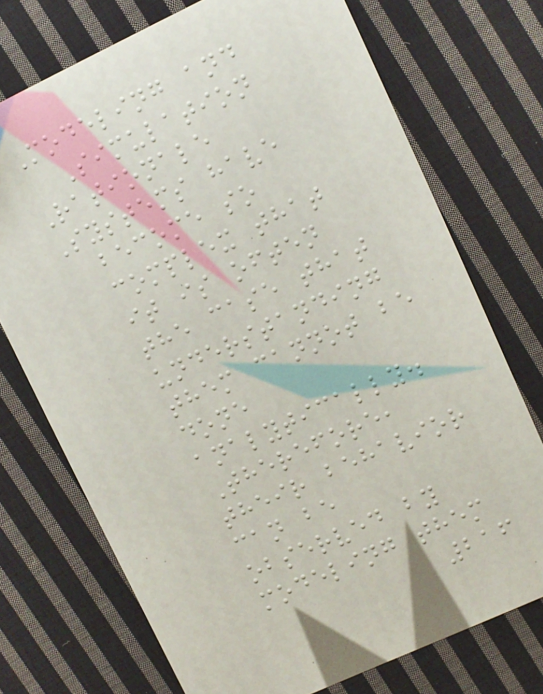Modeling and
Simulation
Rationale
Systems have
become so
complex that
it is often
the case that
understanding
them cannot be
done
analytically.
Therefore,
their behavior
can be
observed by
modeling them
216
